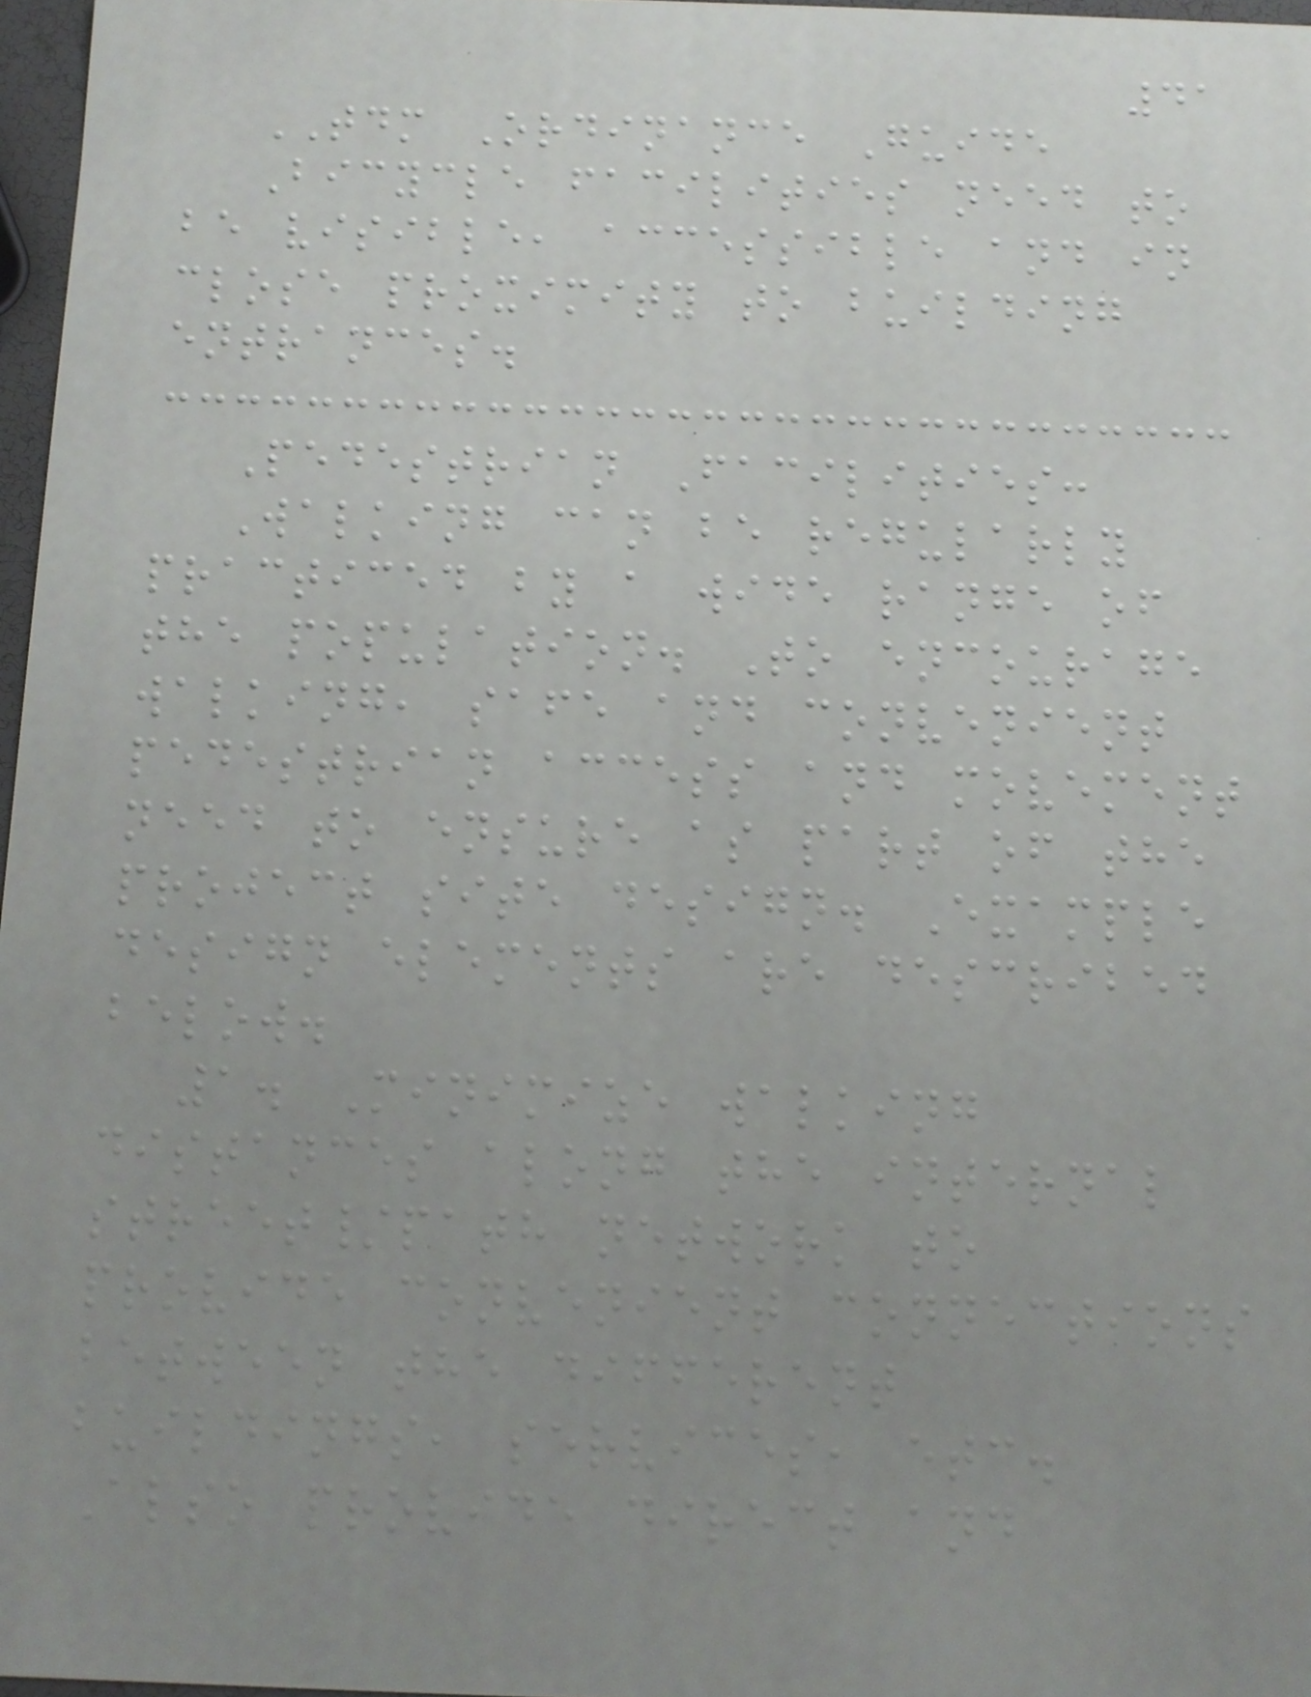41
TDM Ordinance Guide
Bicycle facilities need to
be visible, accessible and in
close proximity to building
entrances.
Pedestrian Facilities:
Walking can be regularly
practiced by a wide range of
the population. To encourage
walking, safe and convenient
pedestrian access and movement
need to ensure as part of the
project site design. Example
design elements are described
below.
1. Minimize walking
distances along the internal
street/path network to
provide convenient connections
between the different
buildings, services, etc.
Also provide direct and
